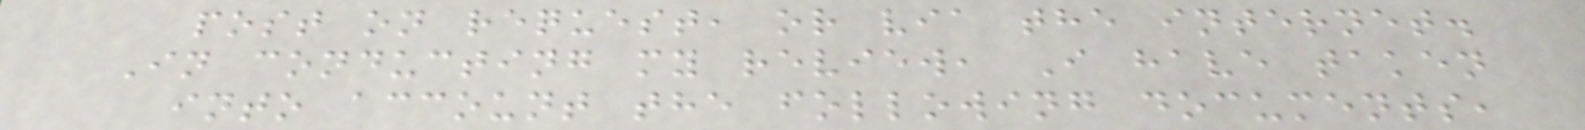post on request, or via the internet.
In conducting my review, I have taken
into account the following documents,
